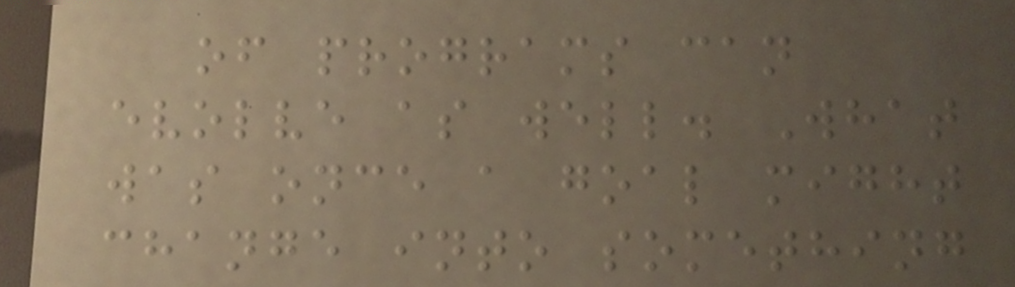of programs can
evolve as well. What
was once a goal might
change into something
